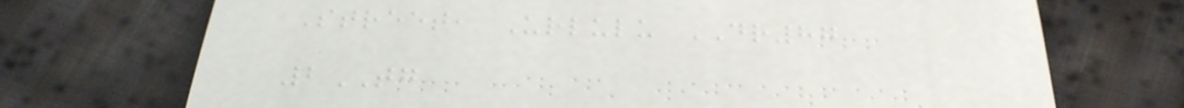Street, Urlulu DR87
2TG
